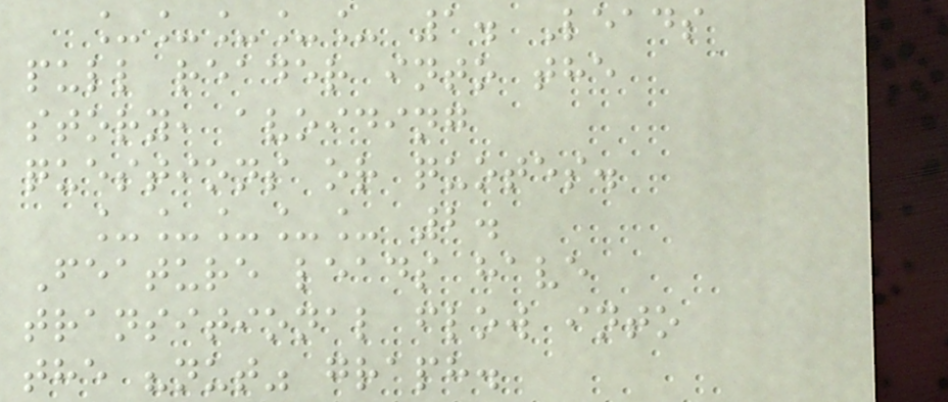_____ 1. Leads
pull reader into the
story, avoiding
questions or quotes.
_____ 2.
Feature leads have
transitional flow into
the "nut" graph.
